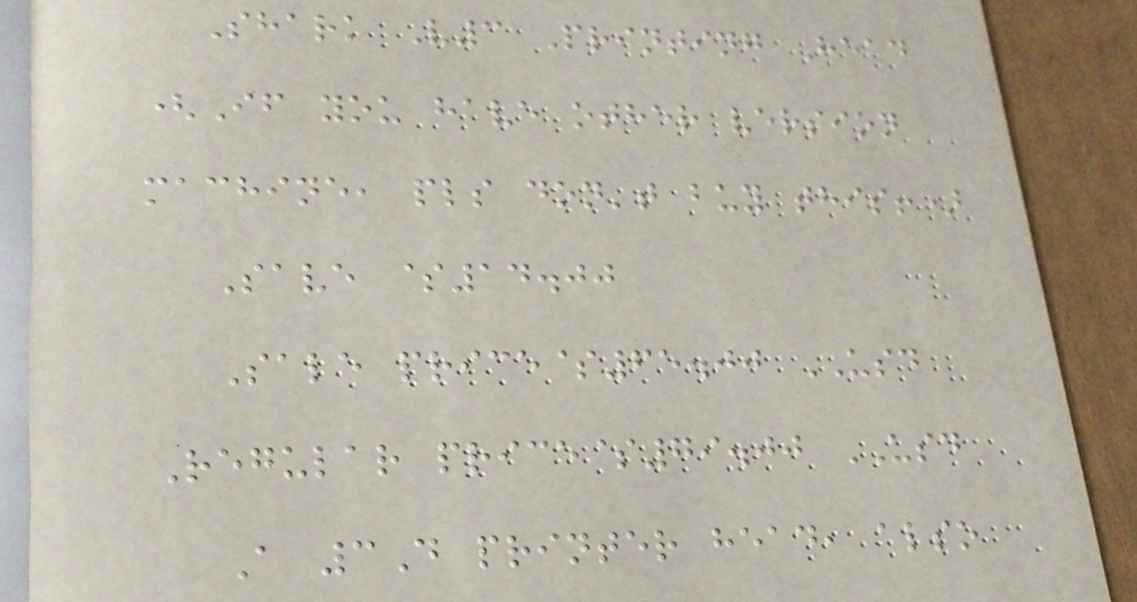Shark V3 Printing Head
(If you have other version
machine, pls don't buy this!)
Save $14.00
Sale price$65.00 USD
Regular price$79.00 USD
A 3D printer head, also
